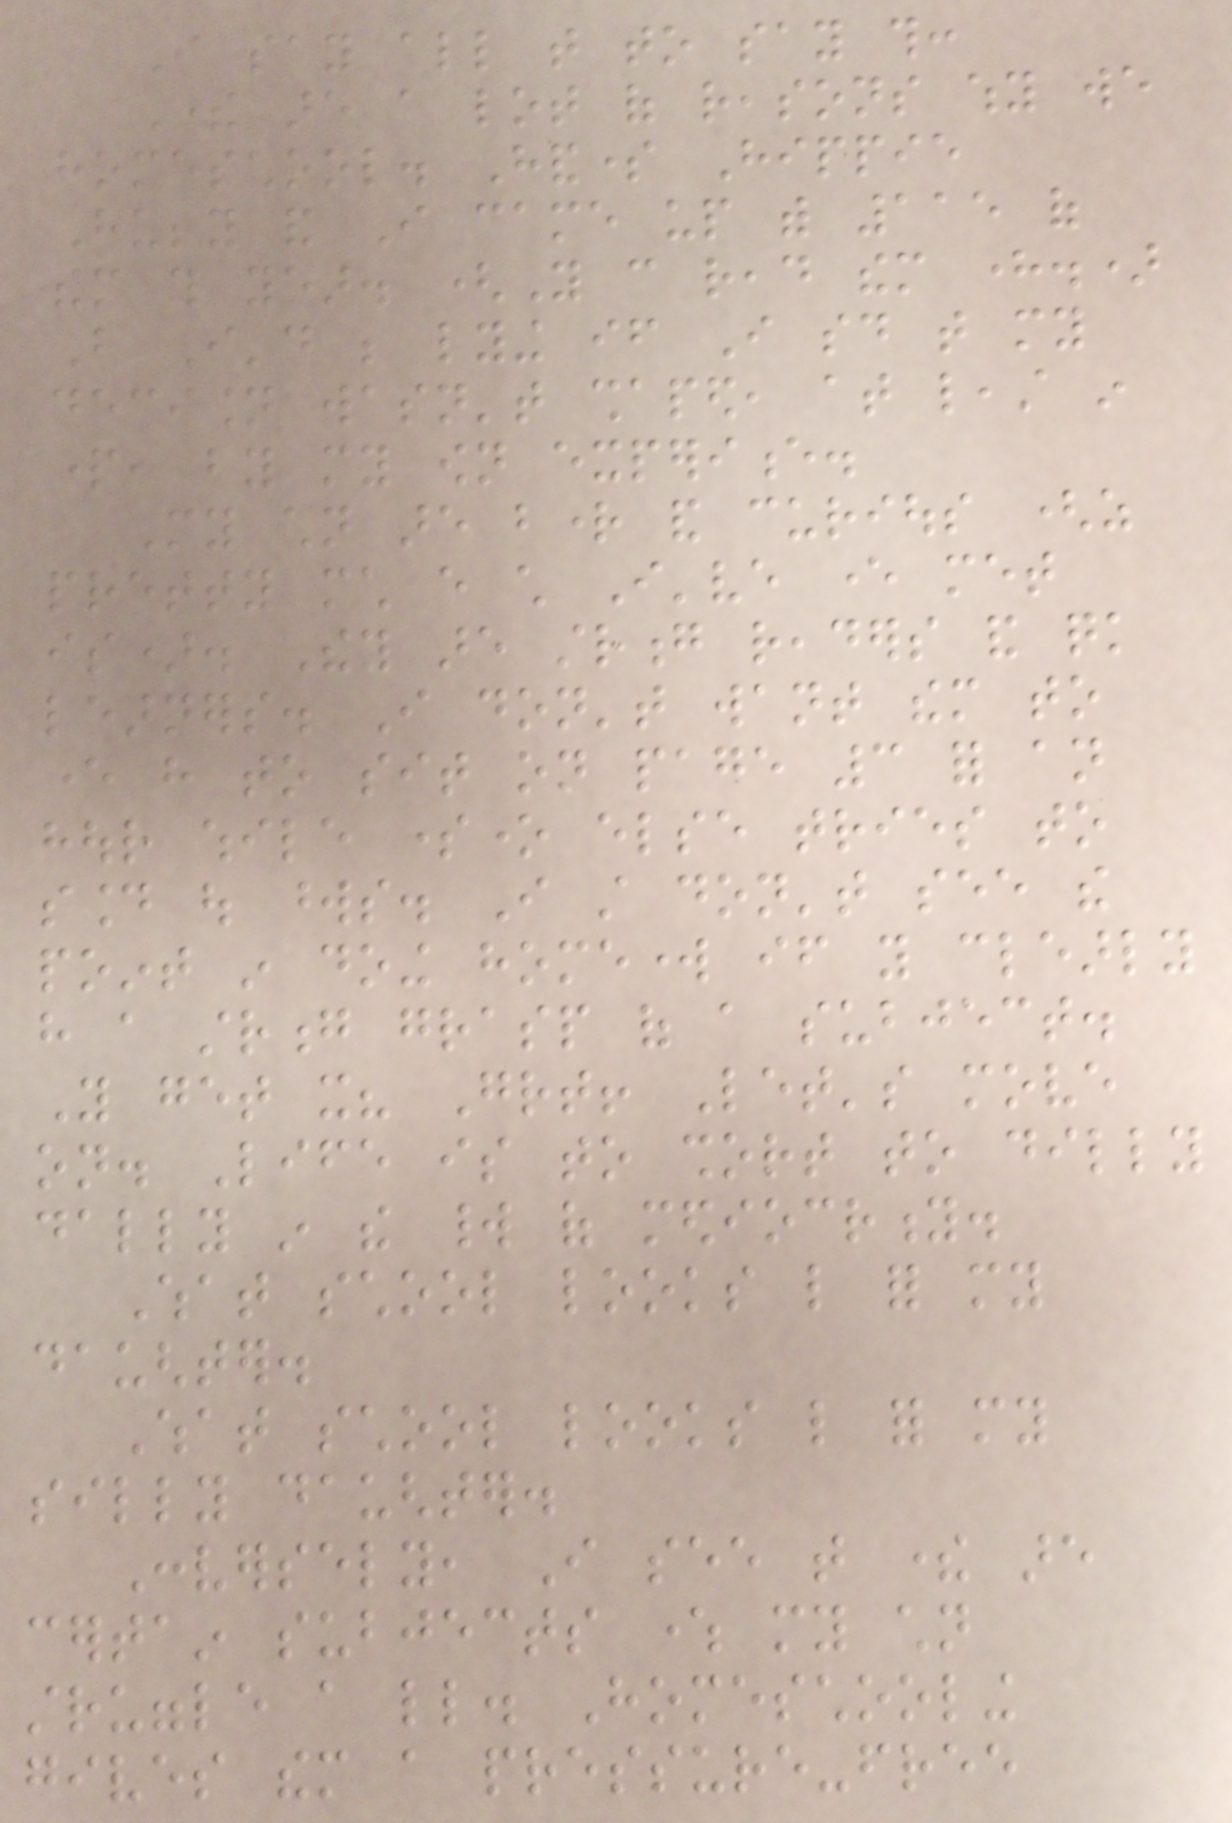I say all that to say this:
There are a lot of reasons why we
homeschool. Handsome Hippie
Hubby and I came up with 115 of
them this year. (You can read them here.)
But I'd be lying if I said that my
decision wasn't shaped, at least in
part, by my own experience.
My children are bright and curious (as
pretty much every child I've ever met
is). They are strong readers and quick
learners. I don't want them to
ever have to sit on page 3 for an
hour while someone else tries to
sound out words. I still don't see the
point in doing homework if you clearly
have a strong grasp of a subject.
You get it? Great! Let's move
on. Life is to short to dilly
dally in the world of mediocrity.
What school looks like for my
daughter.
What school looks like for my
silly daughter.
Conversely, I see that there are
certain subjects where my children
struggle a little. Homeschooling
gives them a pressure-free
